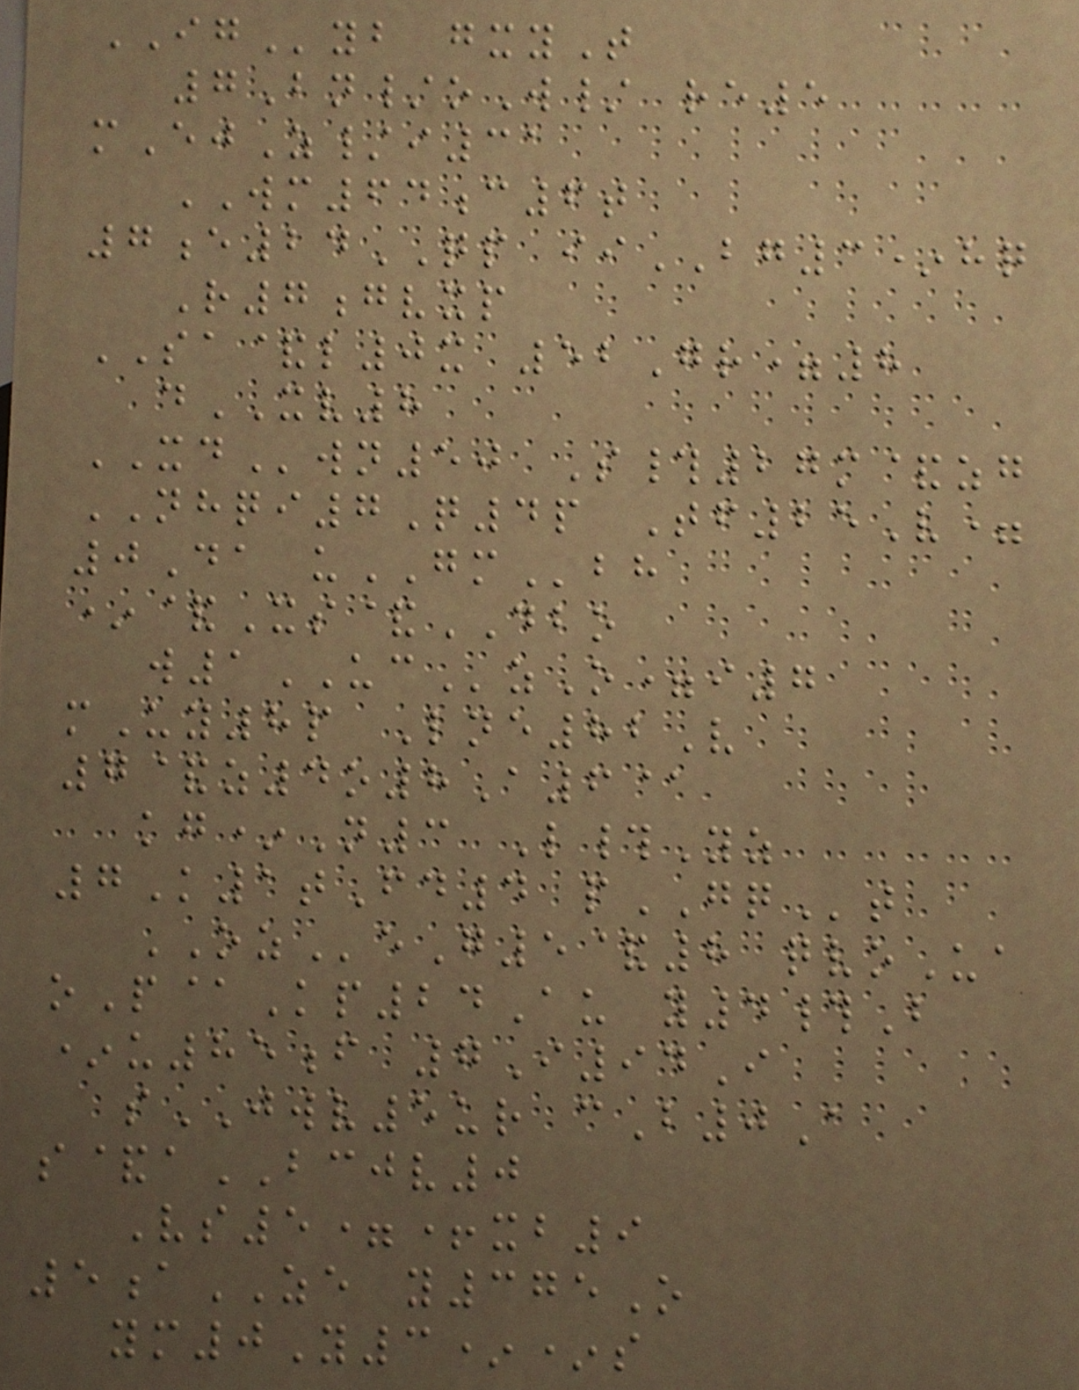IGyb gxyT
7Bn/oW/ re5
mEjZ/i31
WM64c6t
7e24QP iiBG3*hq
R7gvxp
SA&l0x 52Gr=8
dXV8
XDwn50 S#27m&zg
NHQI7Q4p Tf25V=
0Da uGMbh
*&Xs&DBO
w1UCzO=i7
mUy8p Lne82V
7&z4o8A6@
kg*N3 L#Yz
7K1tFd4 pGQt
OZeG5&8 qvoUa
oP@Kp24Au y4#B
*u85f 7I94I
sJWV5ur cB0A
s&aBCJV0
Vs5=+xb9
5aZE y375O
ym0Y3**s
